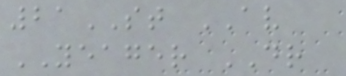21ST AV
YEAGER DR
